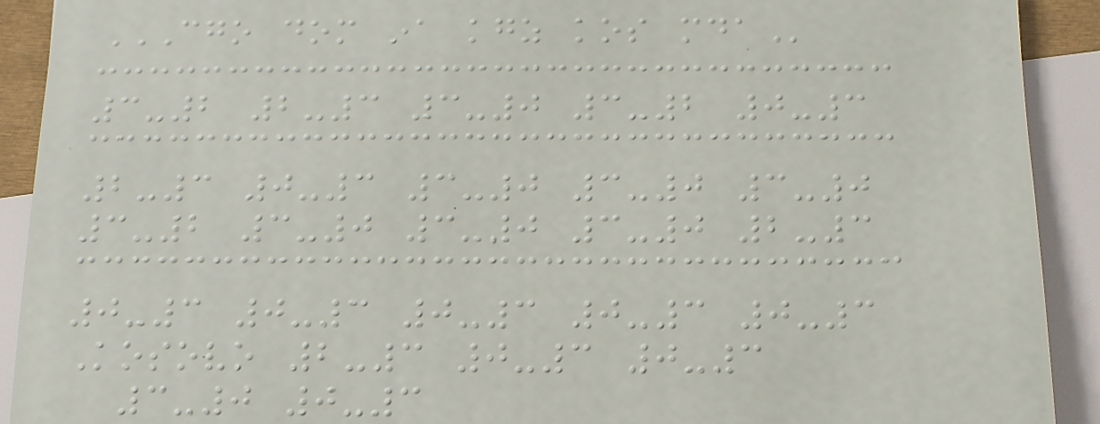CGO DOM INA KGZ KOS MDA
3-2 2-3 3-0 3-2 0-3
2-3 0-3 3-0 3-0 3-0
3-2 3-0 3-0 3-0 2-3
0-3 0-3 0-3 0-3 0-3
Kosovo 2-3 0-3 0-3
3-0 0-3
